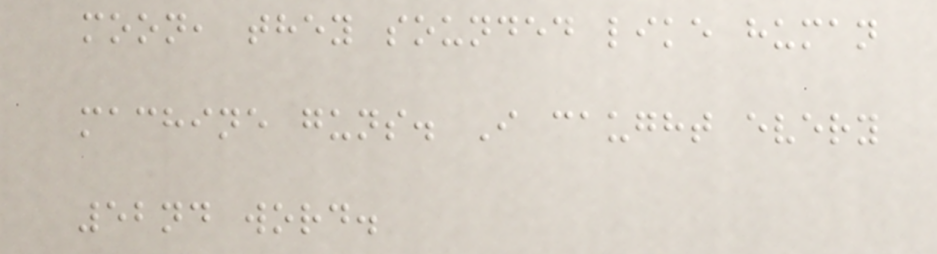moon, they sounded like human
machine guns. I caught every
52nd word.
